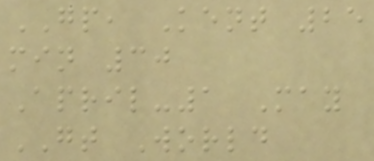GP, Kent 25
min 30
April-1 May
GT World
